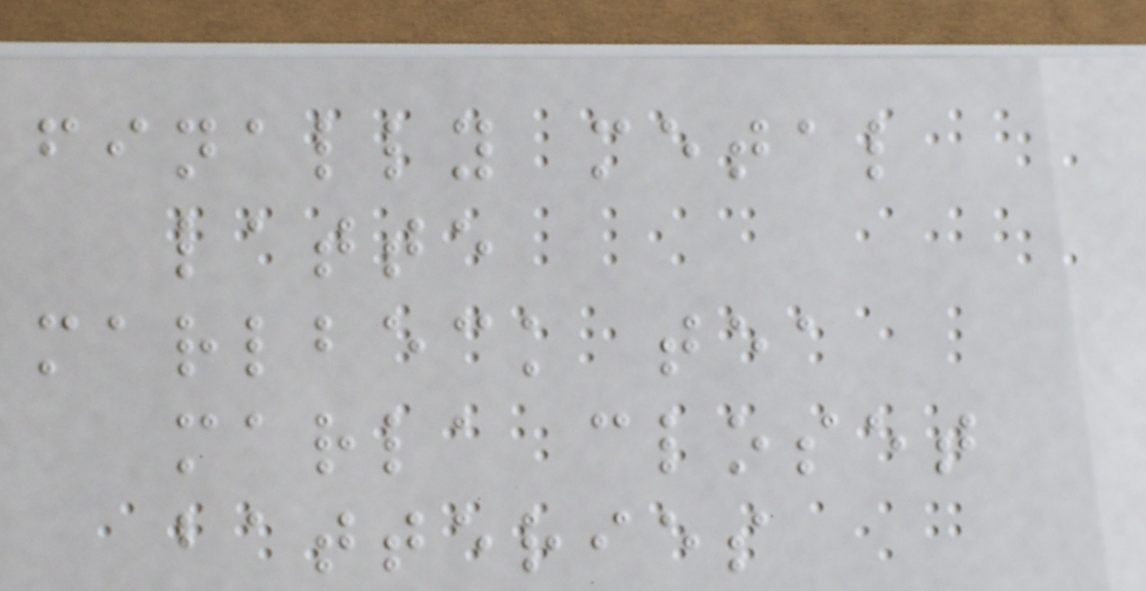finally metal
latte
marlbeck tea
marla closet
batteries
